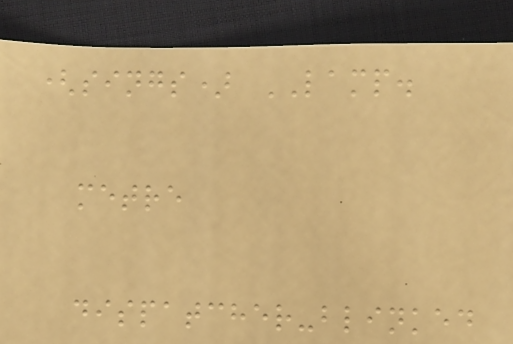(sings) LAMP.
metre
dispatcher-blinked
